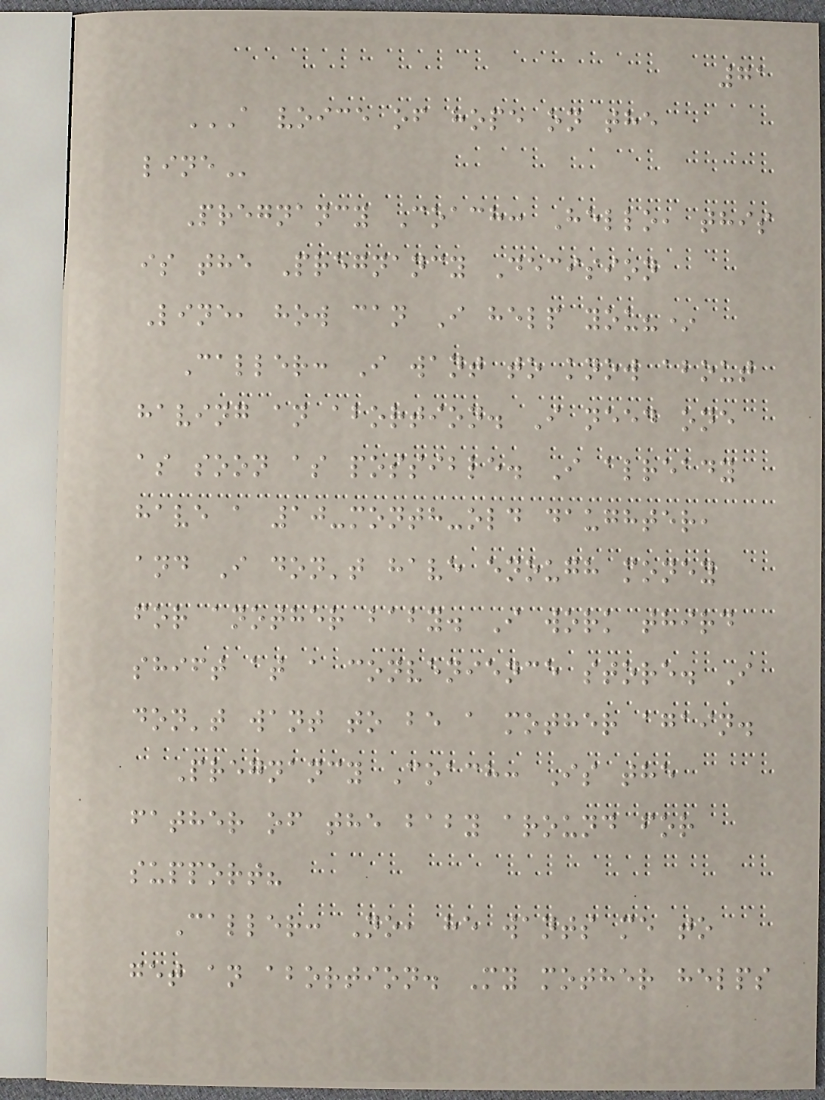71
A VOICE OF HOPE ON THE
LINE
Pregnancy Coach: Hello, this
is the Pregnancy Decision
Line, how can I help you?*
Caller: I want to know about
having an abortion. I need one
as soon as possible. I already
have a 10-month-old daughter,
and I don't have enough money
for another baby. I work third
shift at a convenience store. I
don't want to be a mother again.
Pregnancy Coach: Is the
father of the baby around for
support?
Caller: No, he wants me to
get an abortion. My mother helps
